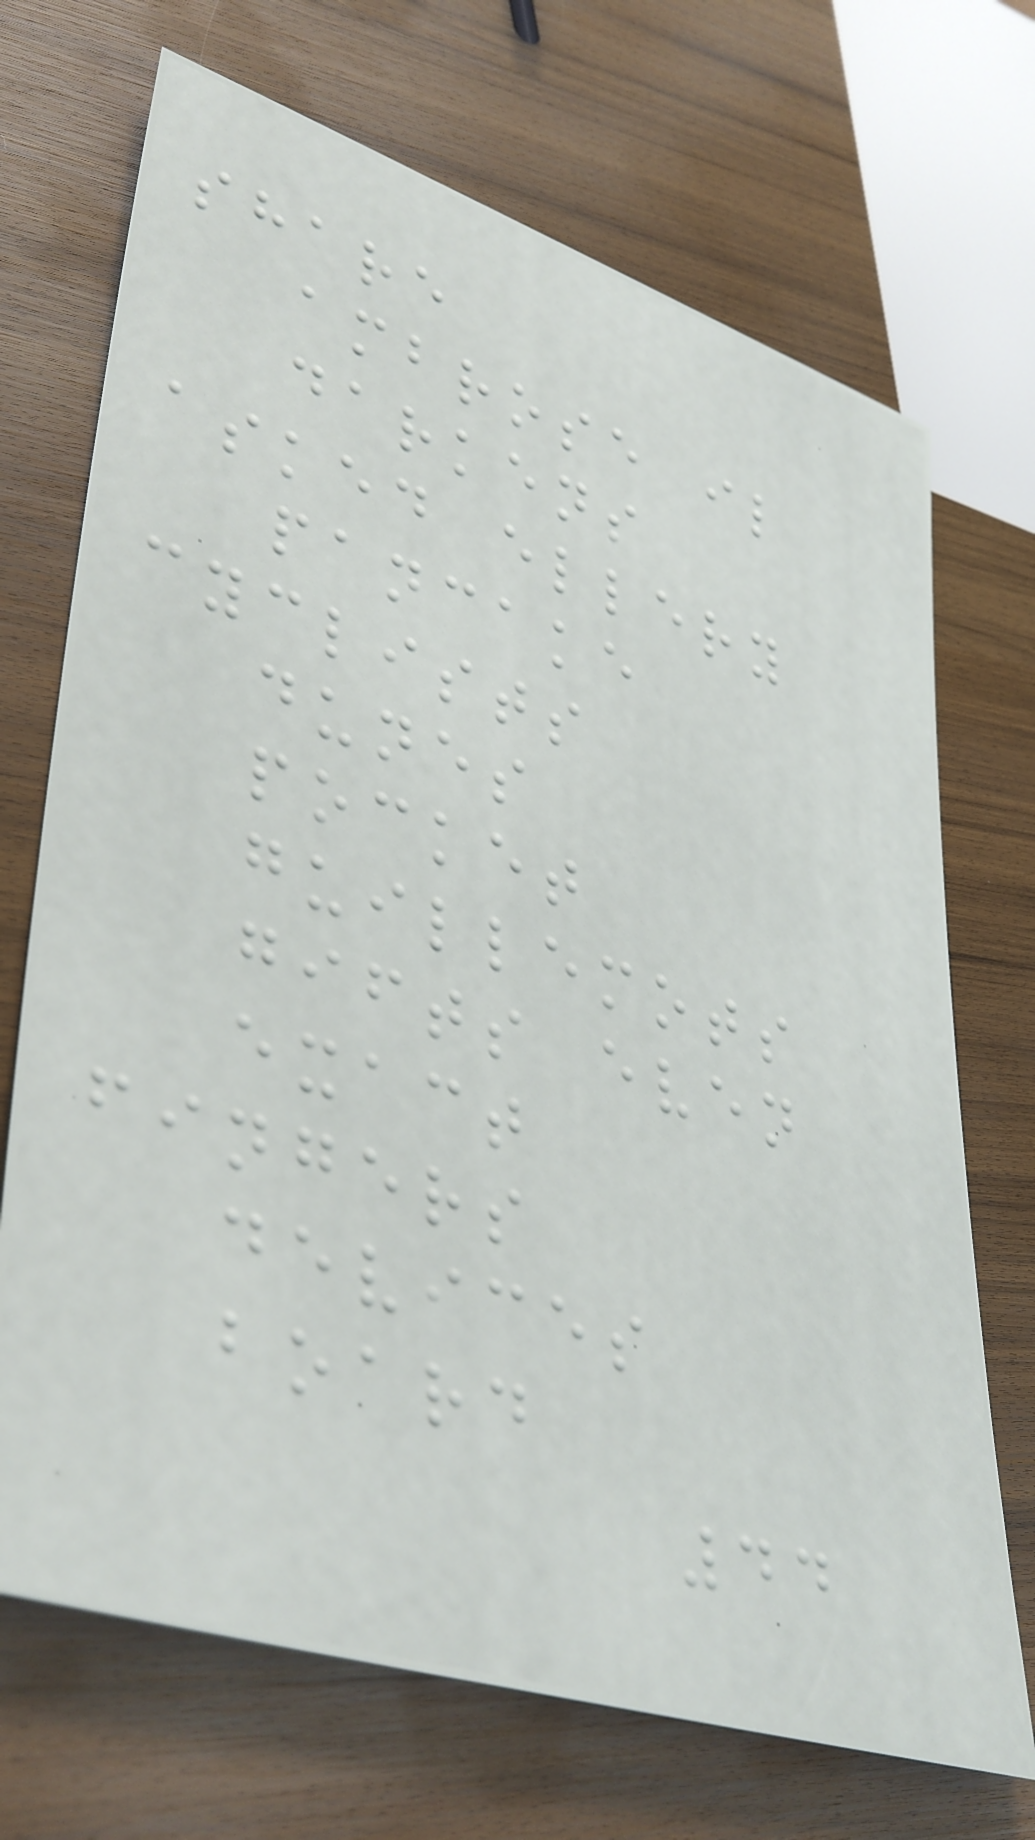share
ambrose il
darkens
asked ellery
pancake
cyclists
dunes
pocket
guillemots
gifts even
exact
fingers
devices
board
44
